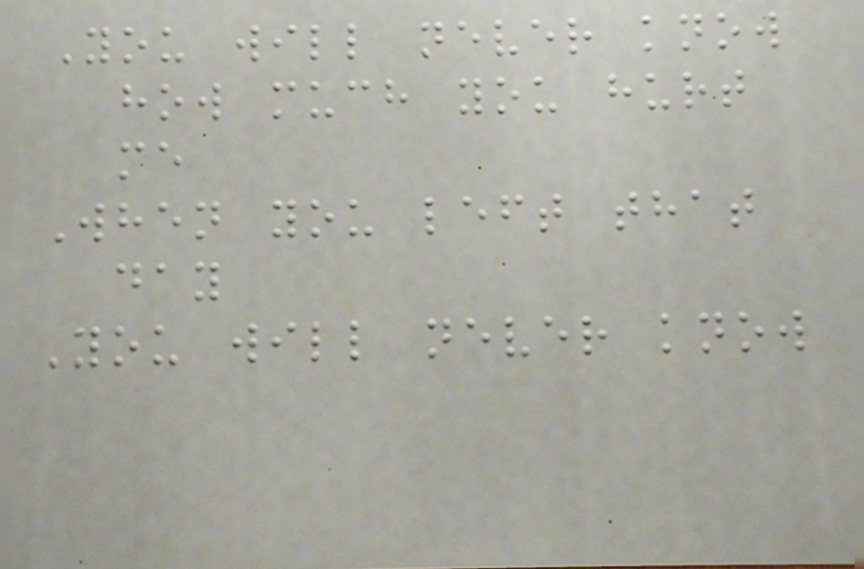You will never know
how much you hurt
me
When you left that
day
You will never know
